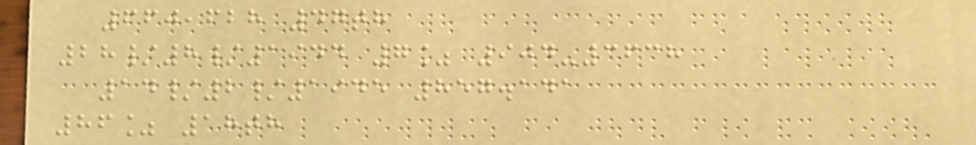660,628 47th
28/8/1944 7% 904-3638
14/2/1945 857.141
86% 18th
